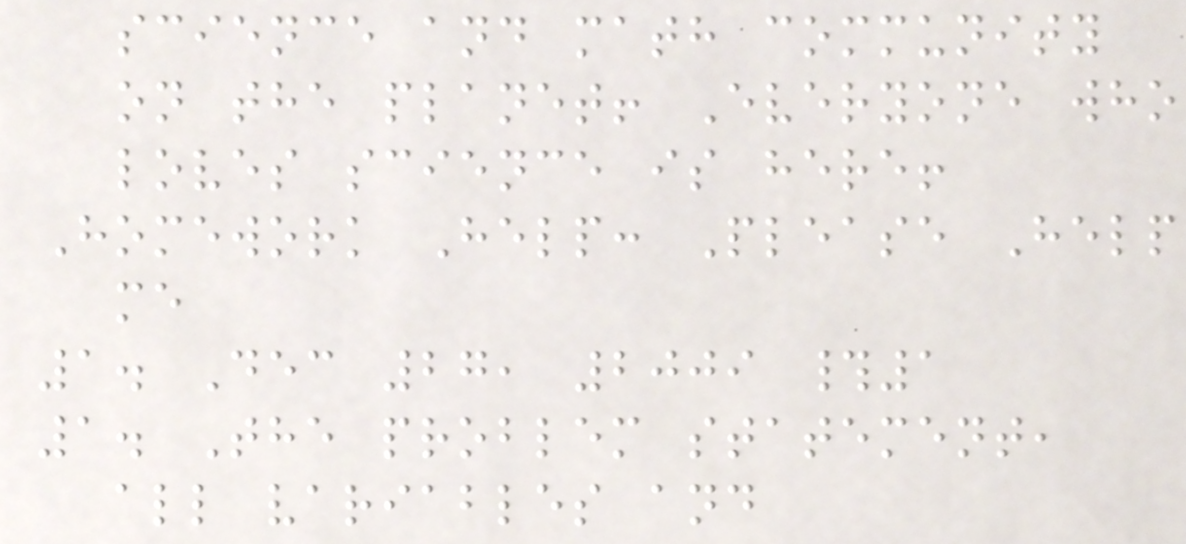science and math community
on the planet! Everyone who
loves science is here!
Homework Help: Please Help
me
1. Dec 27, 2009 #1
1. The problem statement,
all variables and
